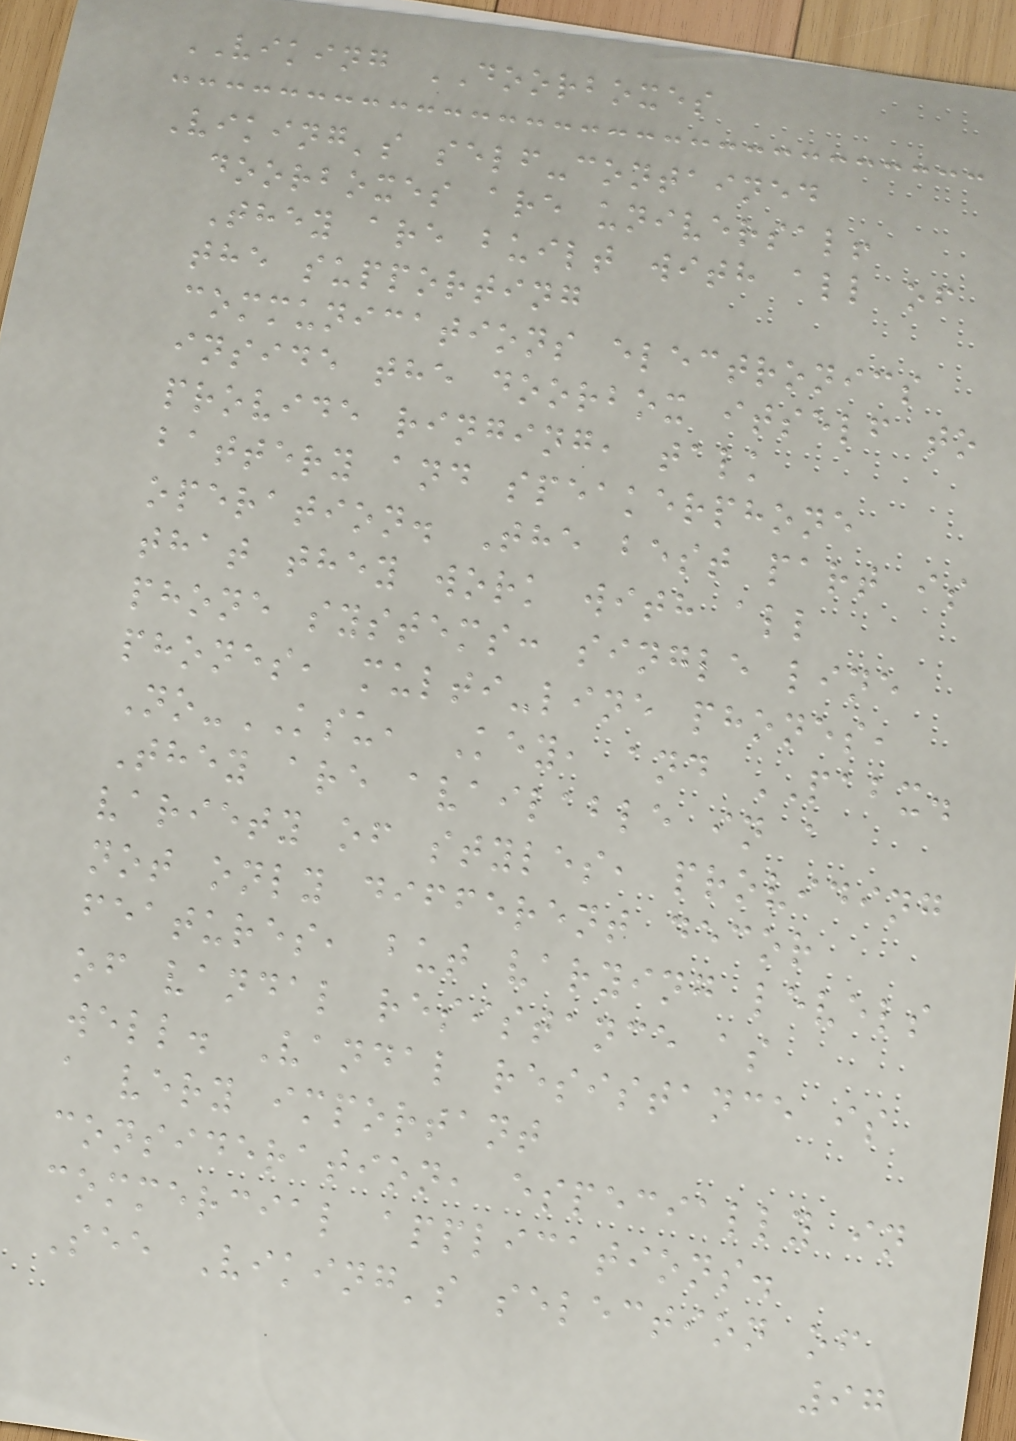VIKING DOORBOXES
Viking's self-contained
doorboxes are universal!
They are built with all of
the supporting
communications electronics
inside the doorbox itself to
provide ringing, talk
battery and speakerphone
operation. The best part is
that they work with all
phone systems: single line
phones, multi-line phones,
No-KSU, Key, and PABX.
They are available in a
variety of styles, providing
not only different decor
features, but varying levels
of vandal resistance as
well. Vandal resistance is
a very important
consideration, especially in
commercial applications.
See Viking's selection of
97
